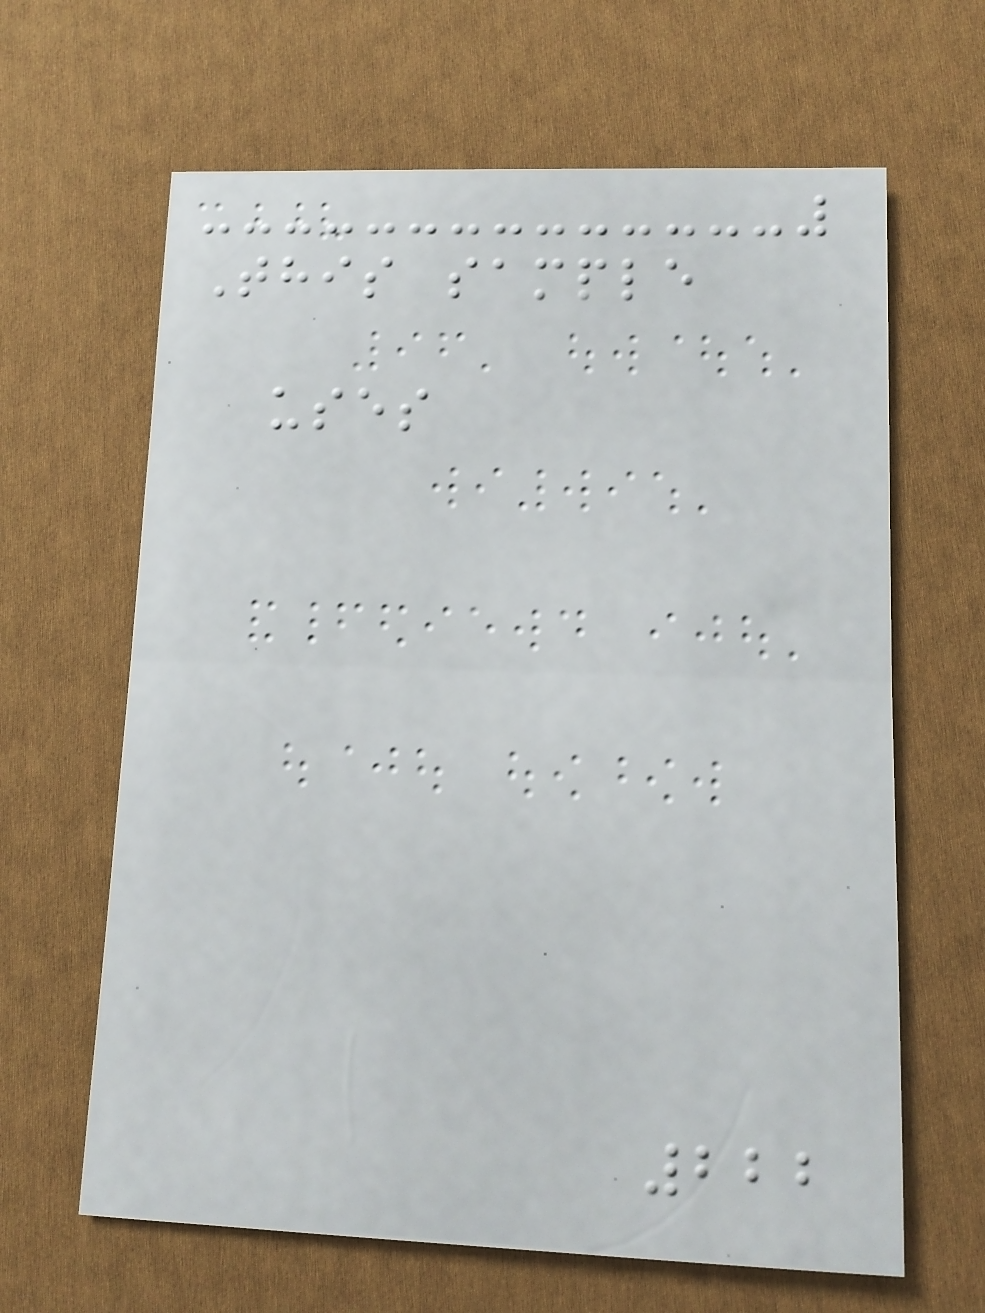This sample
uses
222
